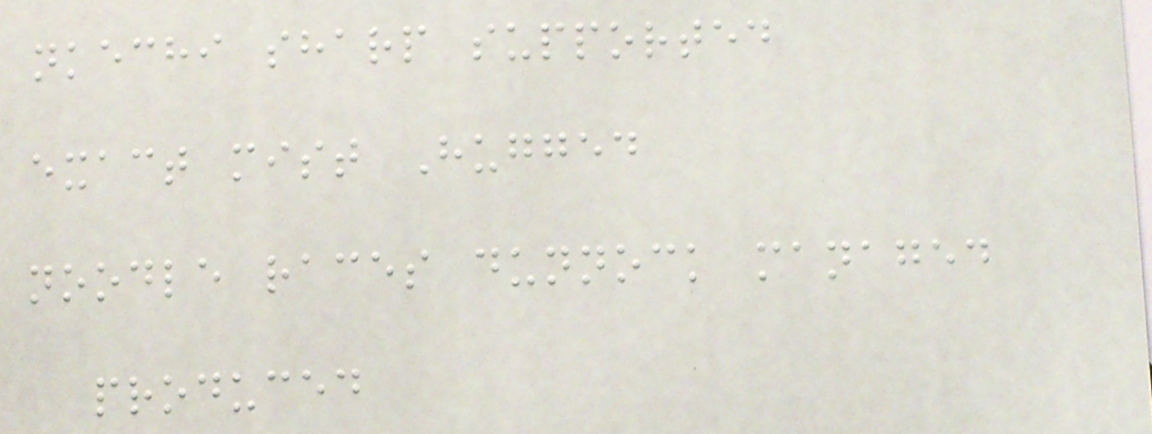nkechi sharp supported
exact mist Hugged
noodle races dunnock managed
produced
